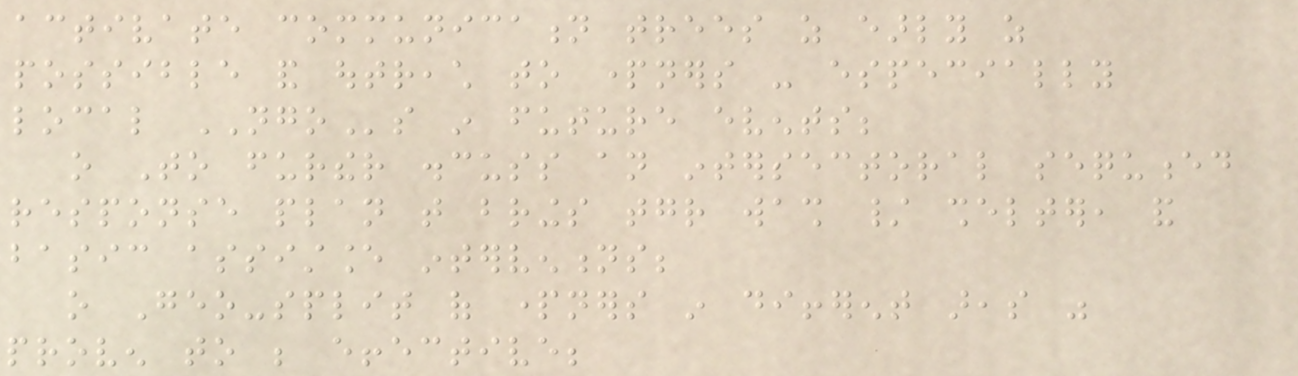activate communication trees as early as
possible and outreach to partners - especially
local NGOs in future events;
o To further discuss an intersectoral sequenced
response plan that brings together wash / shelter, and
basic assistance interventions;
o Geo-split of partners in different areas was
proven to be effective;
